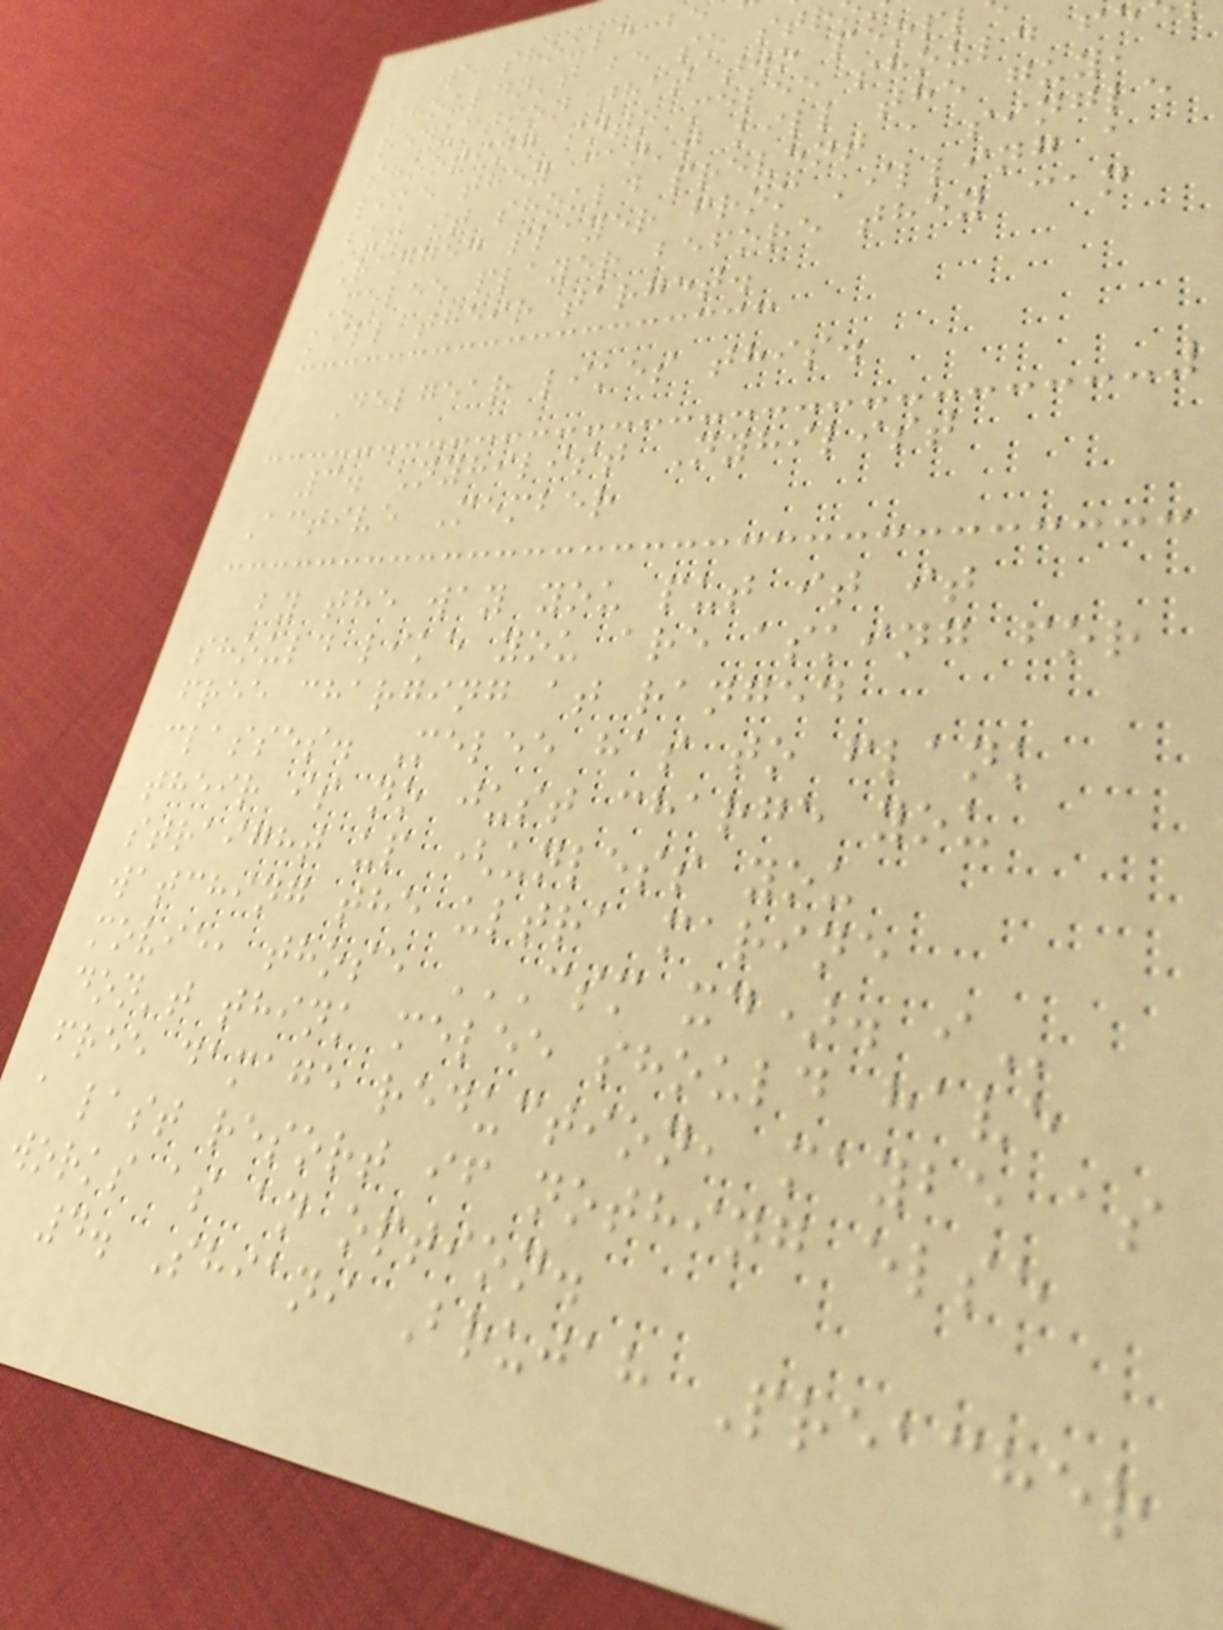we should be
shouldn't be so str
reduction that two peopl
shooting into melee should fe
like they can't kill the guy,
but it should prevent a single
Ranged player from killing a
Melee player before they can
kill their target.
Delgear likes this.
3. Nyhilist Nyhilist
Active Member
by the way you put it it
should like you are asking for
free charging at ranged
classes. Melee has to flank
their is no just charge you
straight up (unless you
watching the ultra marine
movie, those CSM XD). I
don't think melee should have
free damage reduction, maybe as
a last resort if nothing else
works as an option.
4. Shiani Brujah Preacher
